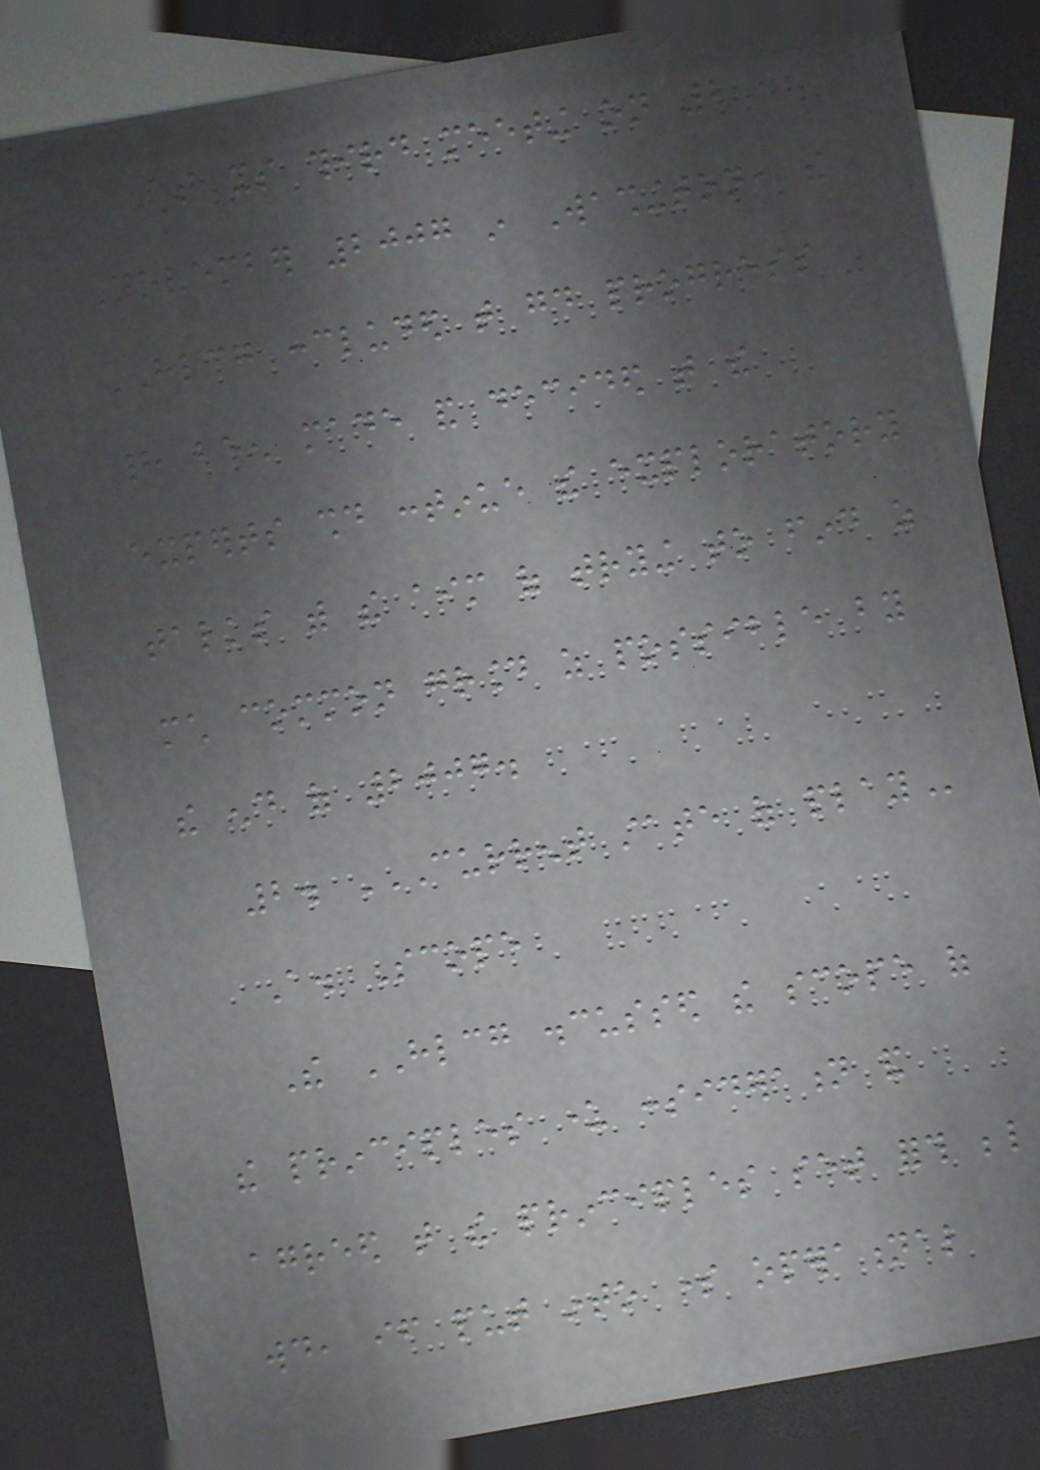At its third meeting on 2
November 2007 in Washington, the
HLCG concluded that good progress
had been made and decided that the
experts should continue the exploratory
talks with the aim of trying to find as
much common ground as possible by
the end of 2007.
2. CURRENT STATE OF PLAY
A. Scope
The HLCG discussed the scope of
the principles under consideration and
agreed that the principles set forth below
would, if put into some operational
